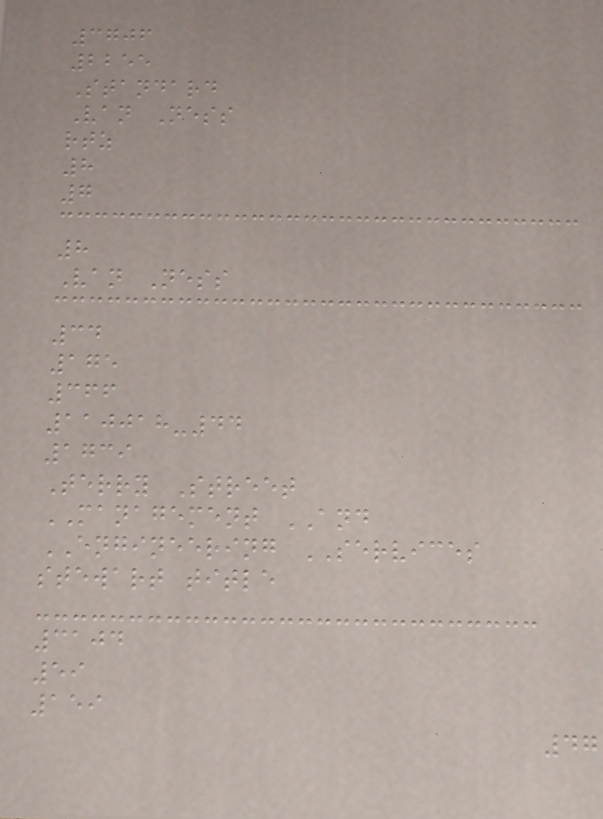3706
2255
Standard
Van Ness
rtz
8
7
8
Van Ness
34
175
366
110018-44
1739
Terry Street
MANAGEMENT AND
ENGINEERING SERVICES
stewart title
3104
59
159
47
